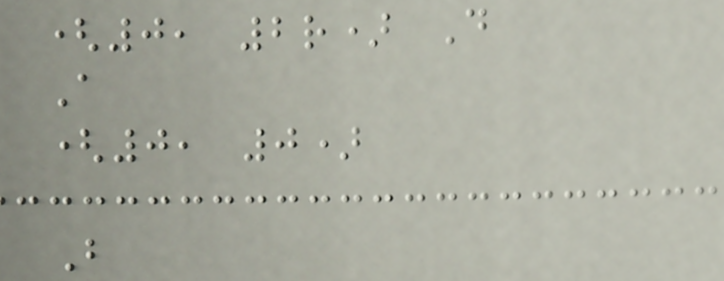(0, 2r) D
A
(0, 0)
B
